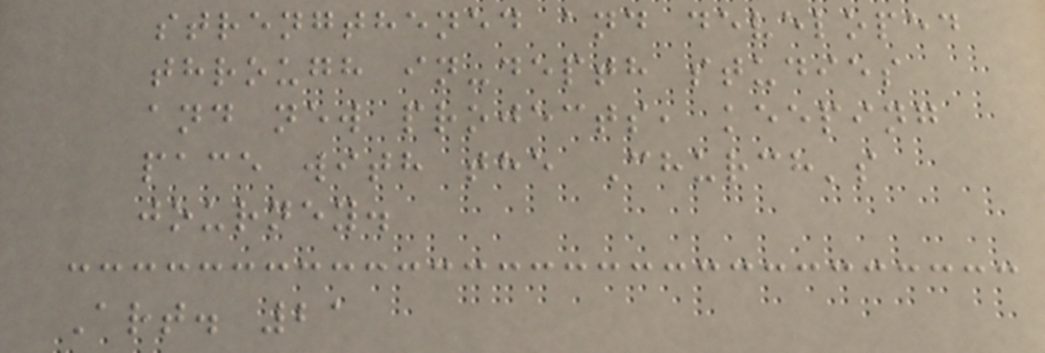strengthened and developed
through in-depth studies
and new projects, keeping
pace with the Church's
journey.
Art. 21
